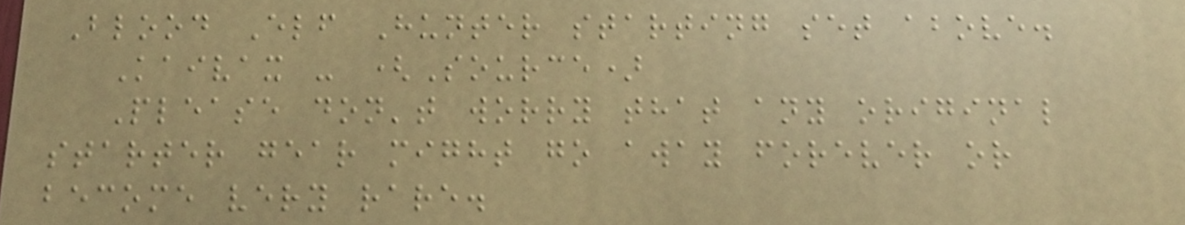Blood Elf Hunter starting set above.
Kaivax - (Source)
Please don't worry that any original
starter gear might go away forever or
become very rare.
